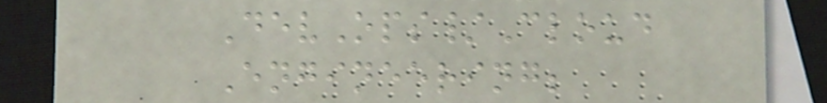DevOps/Cloud
Engineering;
